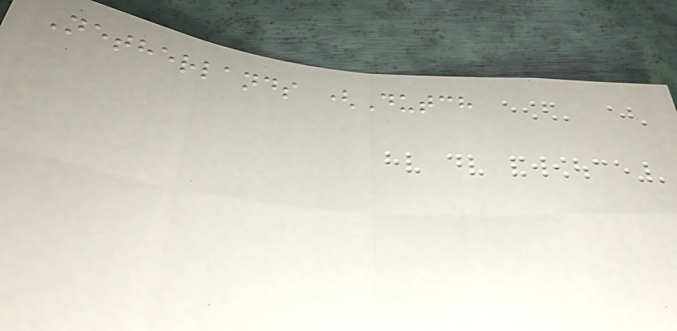Netherlands (Dutch
